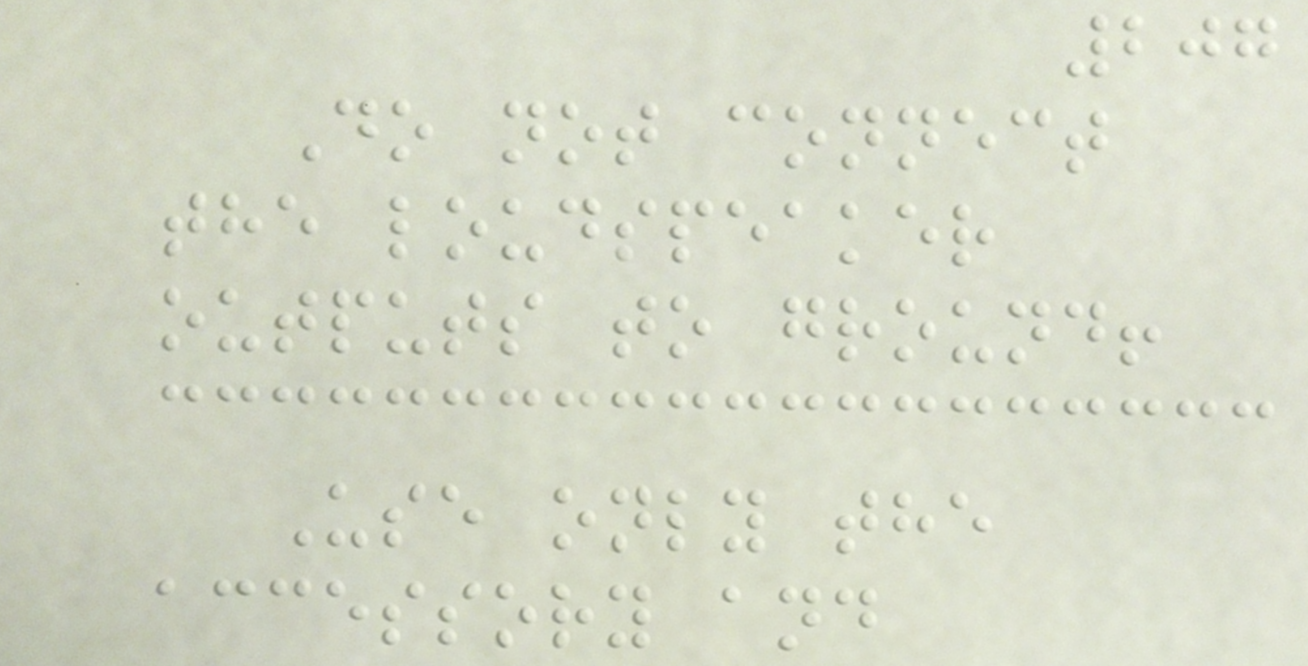207
Do not connect
the loudspeaker
outputs to ground!
Use only the
accessory and
